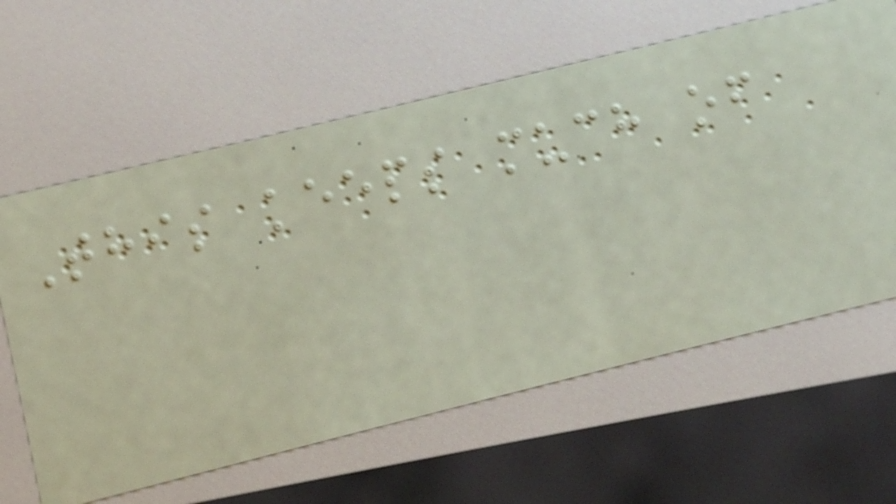This keeps much of
